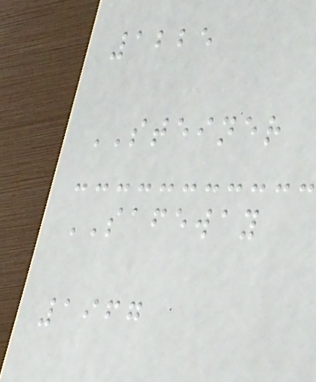1225
STEINER
SAFEWAY
1967
